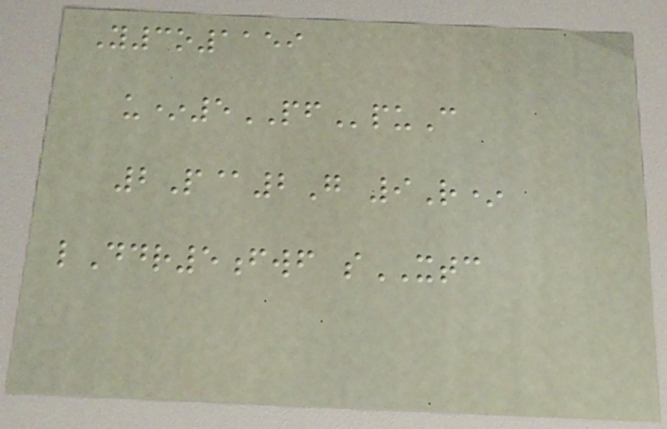Y3o1159
u*5PFpuC
2P@2G 9R*
lDdr5fwf sXTC
